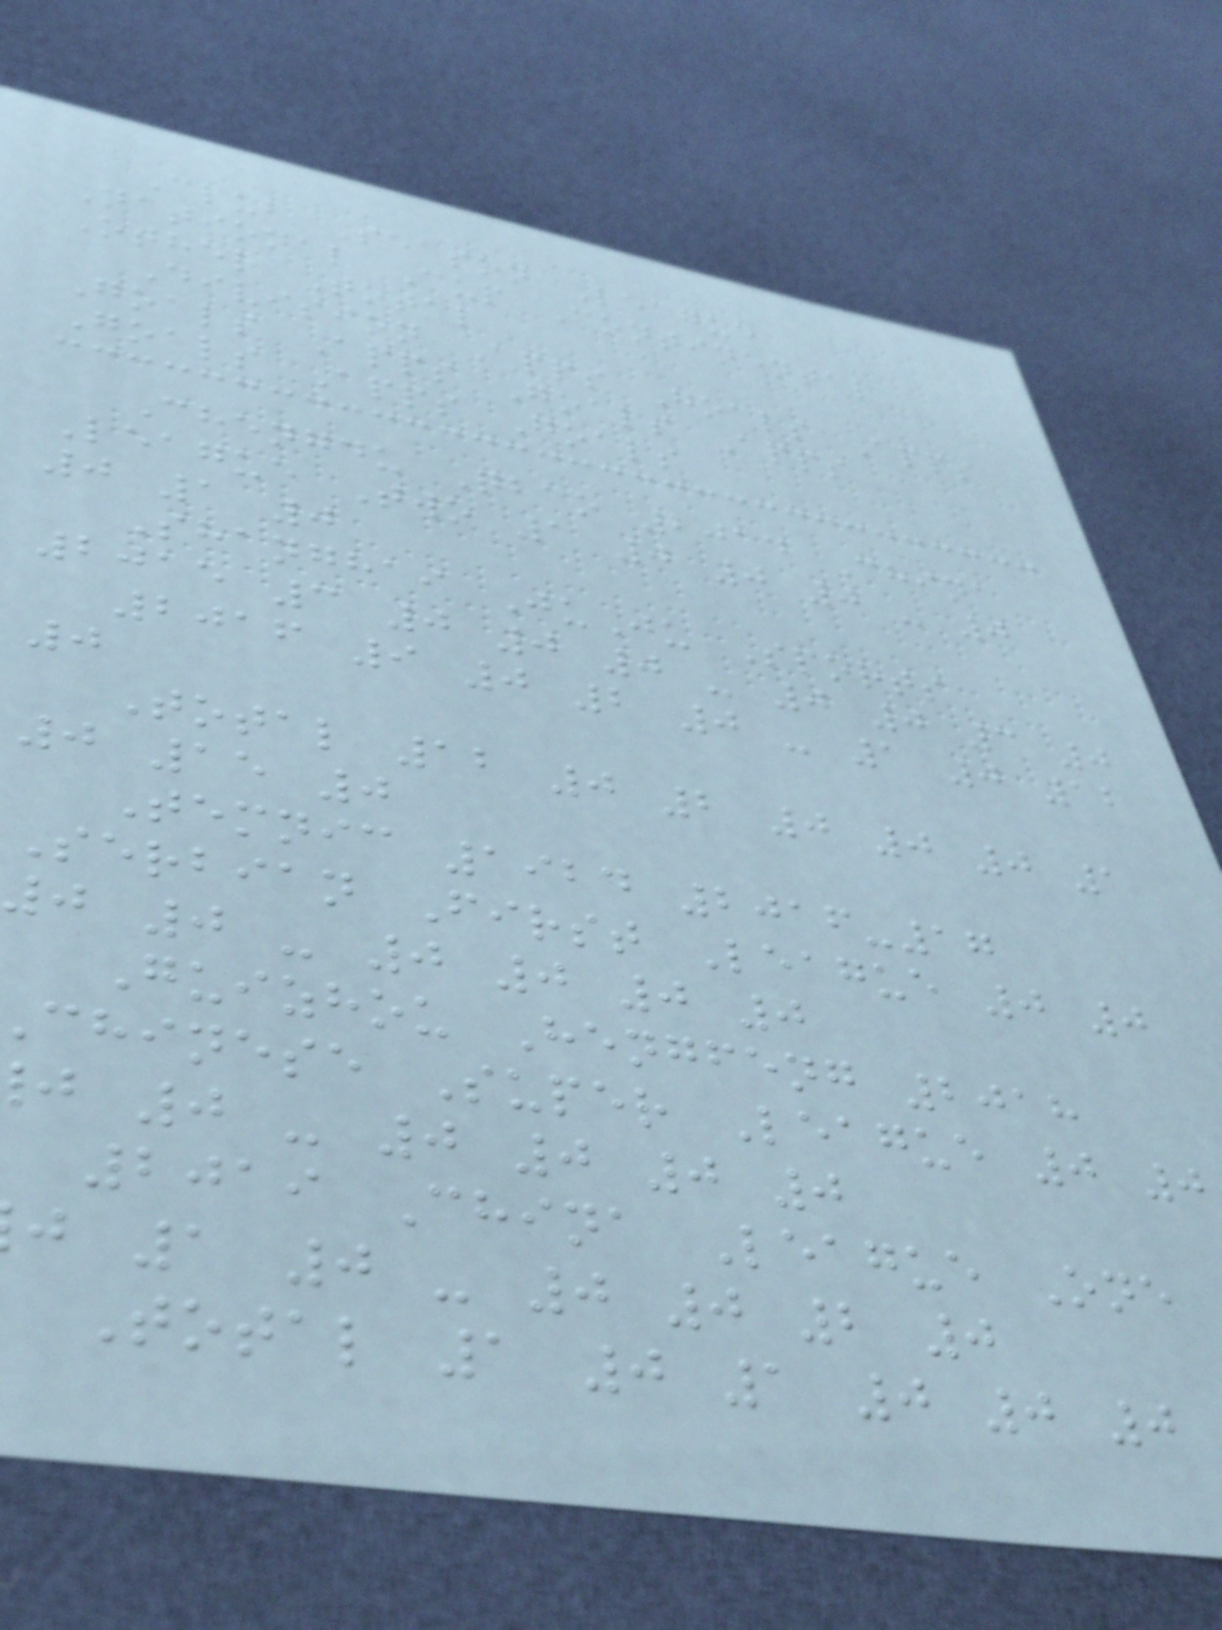Club Season League
National Cup Continental
Other Total
Division Apps Goals Apps
Goals Apps Goals Apps
Goals Apps Goals
Chengdu Qbao 2014 China
League Two 1 0 0 0 - 0
0 1 0
Shanghai JuJu Sports
2015 3 0 0 0 - 0 0 3 0
2016 9 0 2 0 - 1 0 12
0
Total 12 0 2 0 0 0 1
0 15 0
Temnic 1924 2016-17
Serbian First League 0 0
0 0 - 0 0 0 0
Guizhou Hengfeng 2018
chinese Super League 0 0
j 0 - 0 0 0 0
2019 China League One
j 1 0 - 0 0 2 0
Total 1 0 1 0 0 0
